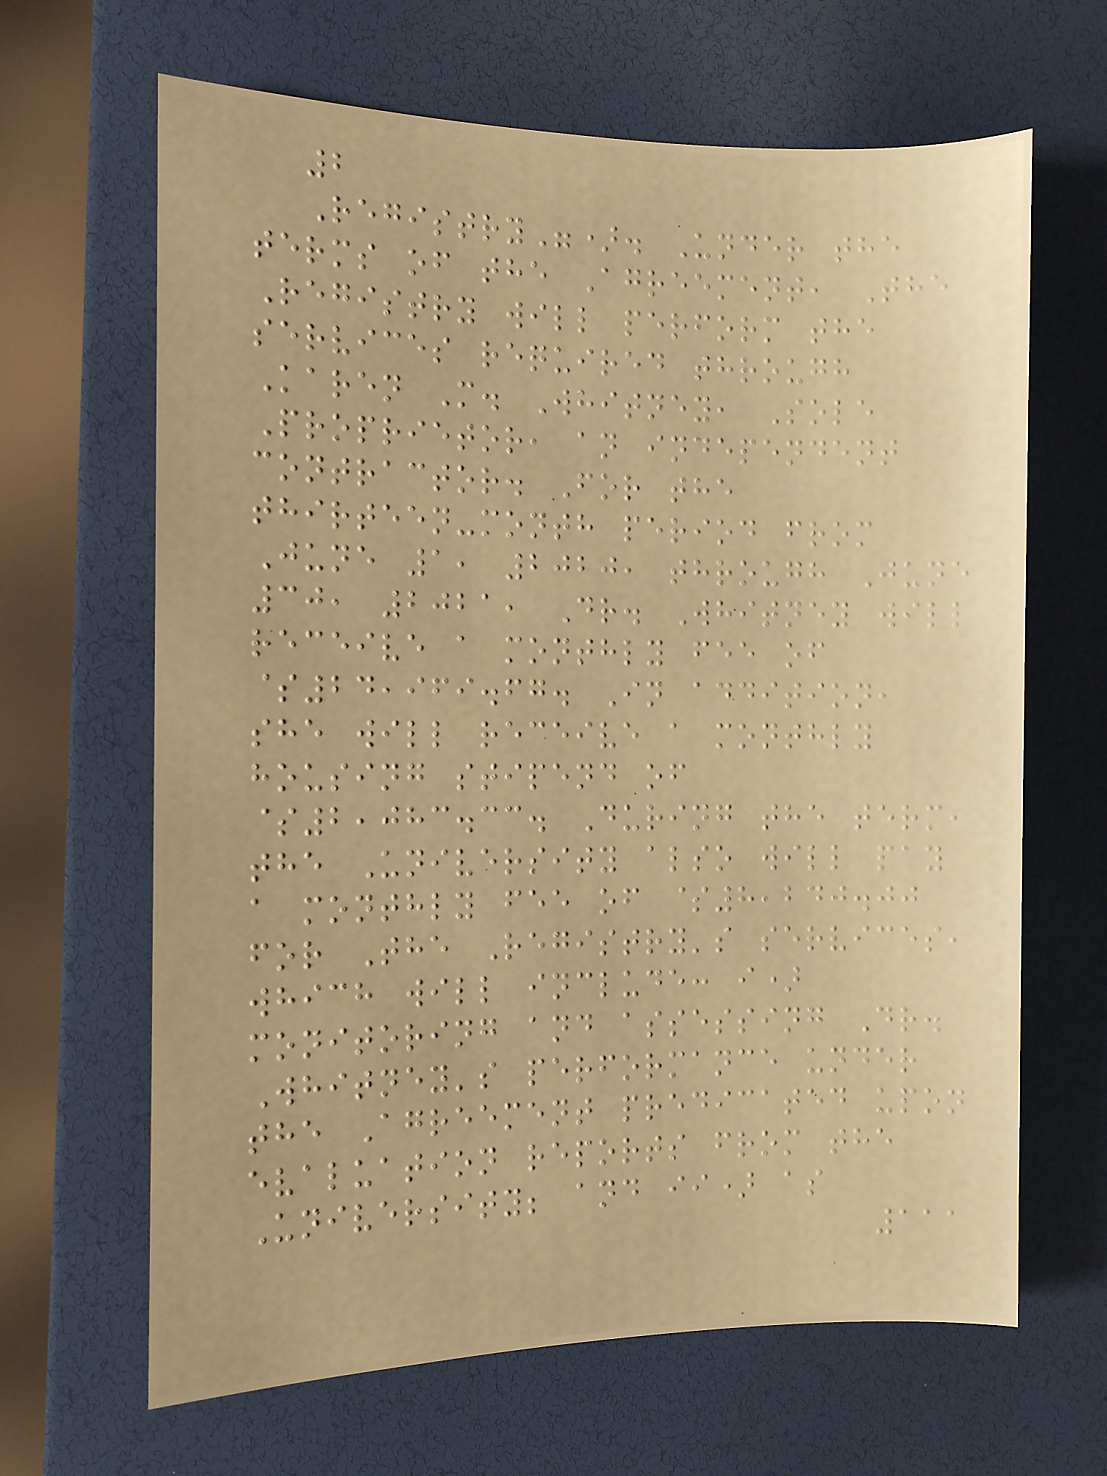2
Registry"). Under the
terms of the Agreement, The
Registry will perform the
services required through
Karen M. Whitney, Sole
Proprietor, an independent
contractor. For the
thirteen-month period from
June 1, 2020, through June
30, 2021, Dr. Whitney will
receive a monthly fee of
$24,969.67. In addition,
she will receive a monthly
housing stipend of
$2,083.33. During the term,
the University also will pay
a monthly fee of $8,240.00
for The Registry's services,
which will include: i)
monitoring and assessing Dr.
Whitney's performance under
the Agreement predicated upon
evaluation reports from the
University; and ii) as
111
